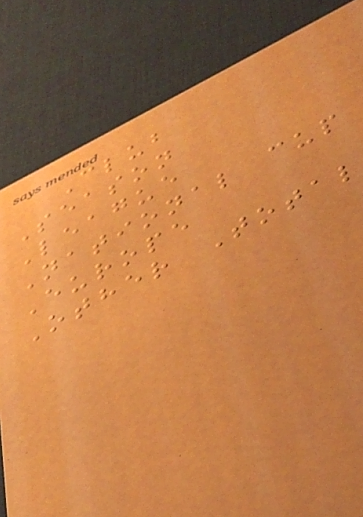Club
Season
League
National cup
Europe
Other Total
